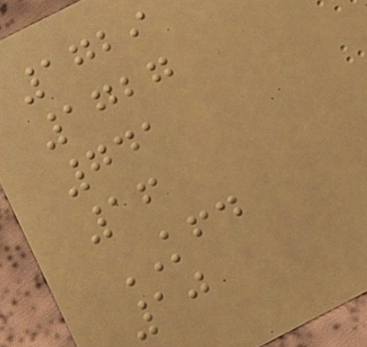1729
1727
741
16
KFD
10
